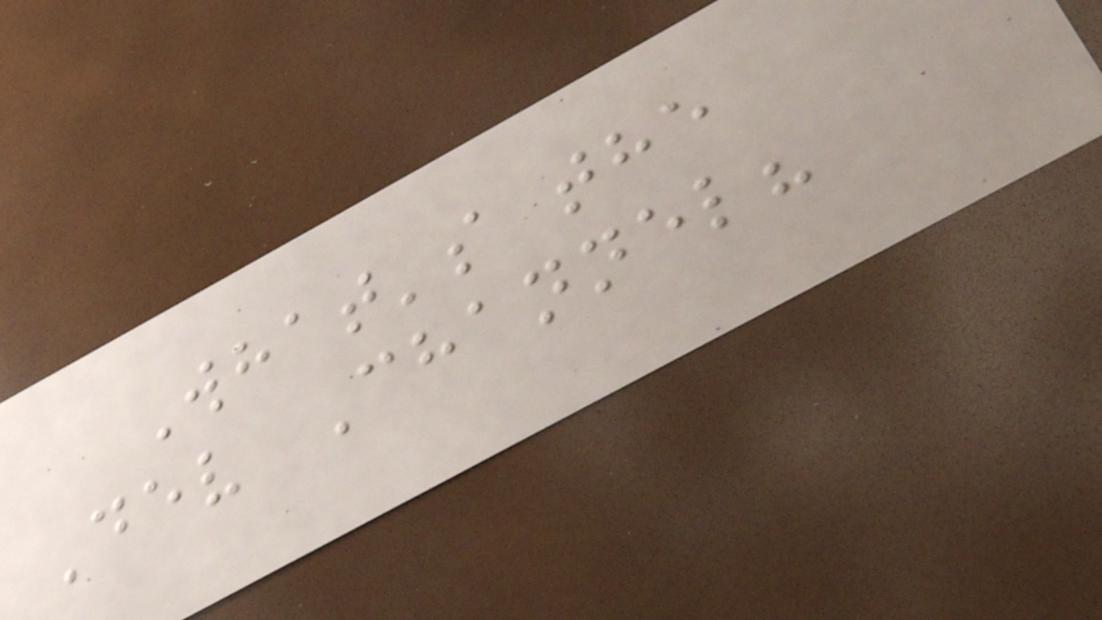What's the
Dev Channel?
